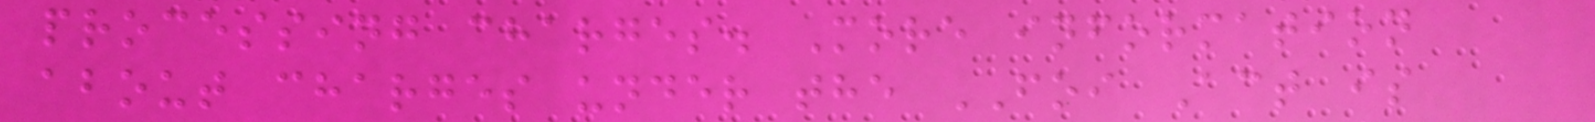processing charges. More information
about charges under the FOI Act is
